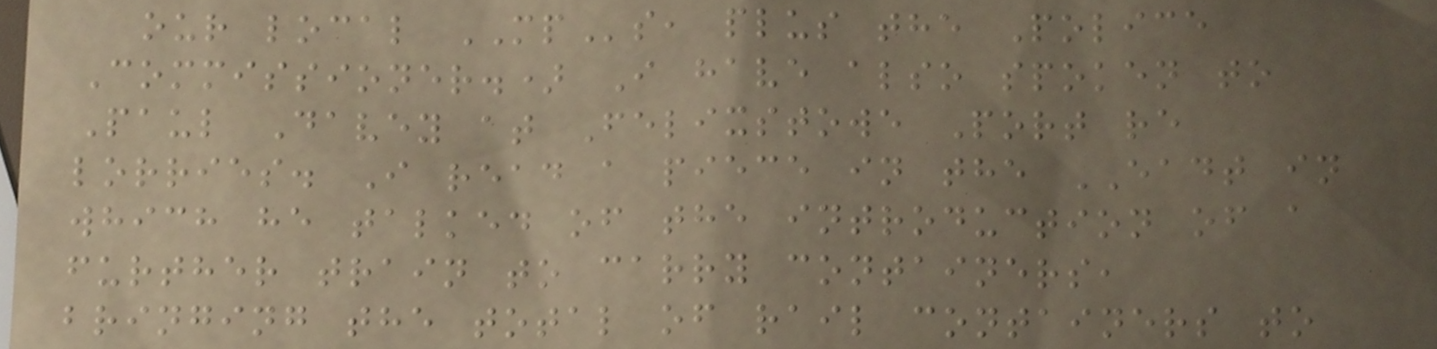our local MPs, plus the Police
Commissioner.) I have also spoken to
Paul Davey at Felixstowe Port re
lorries. I read a piece in the EADT in
which he talked of the introduction of a
further train to carry containers,
bringing the total of rail containers to
